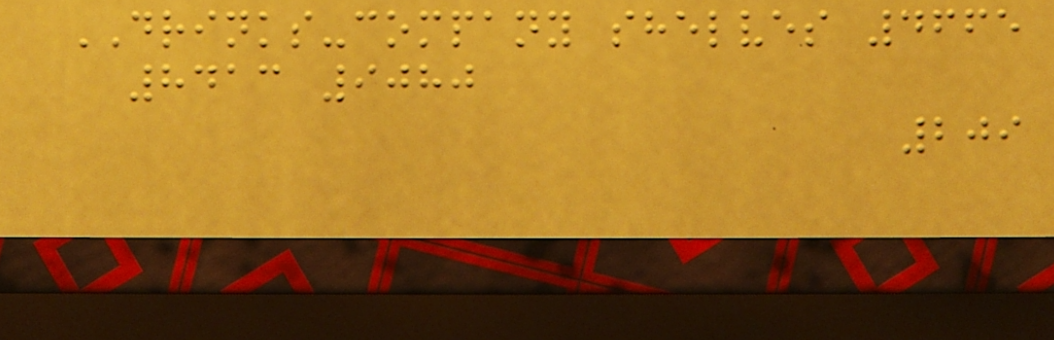DRINKS-company shelves 4665
8413 9080
209
